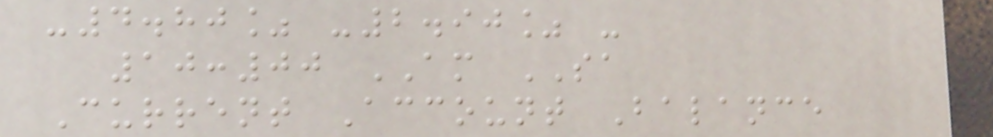-4.80% -2.90% -
10:00 AM SA
Current Account Balance
